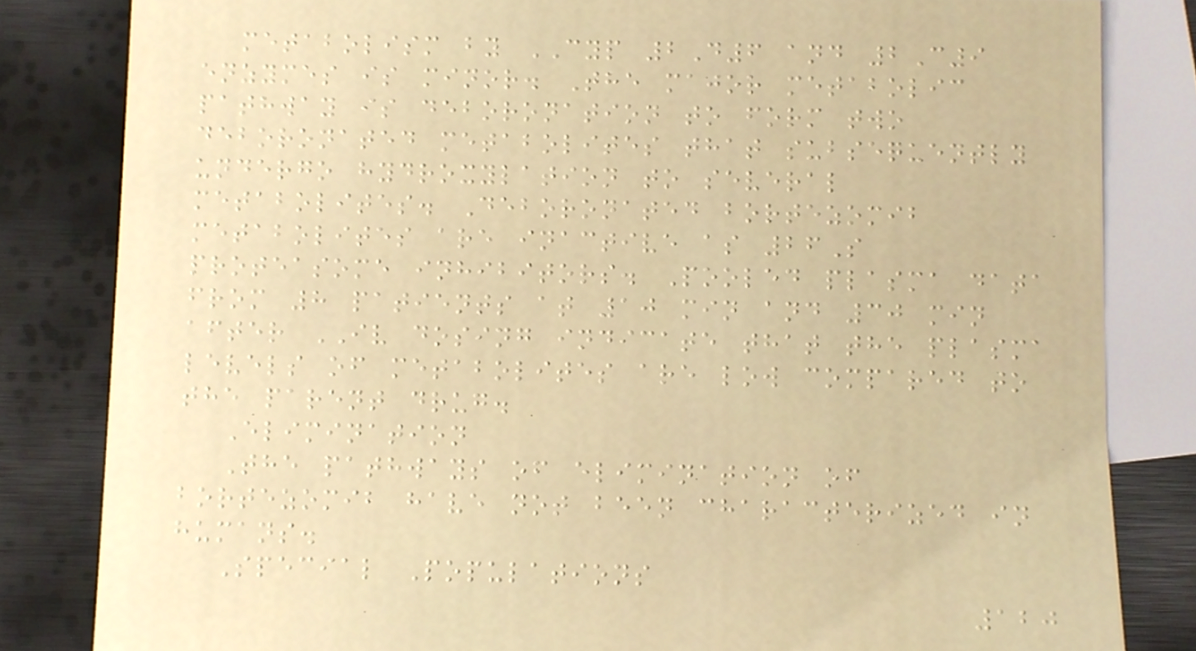metabolism by CYP 2D6 and 2C9
enzymes is minor. The major metabolic
pathway is deboronation to form two
deboronated metabolites that subsequently
undergo hydroxylation to several
metabolites. Deboronated bortezomib
metabolites are inactive as 26S
proteasome inhibitors. Pooled plasma data
from 8 patients at 10 min and 30 min
after IV dosing indicate that the plasma
levels of metabolites are low compared to
the parent drug.
Elimination
The pathways of elimination of
bortezomib have not been characterized in
humans.
Special Populations
120
